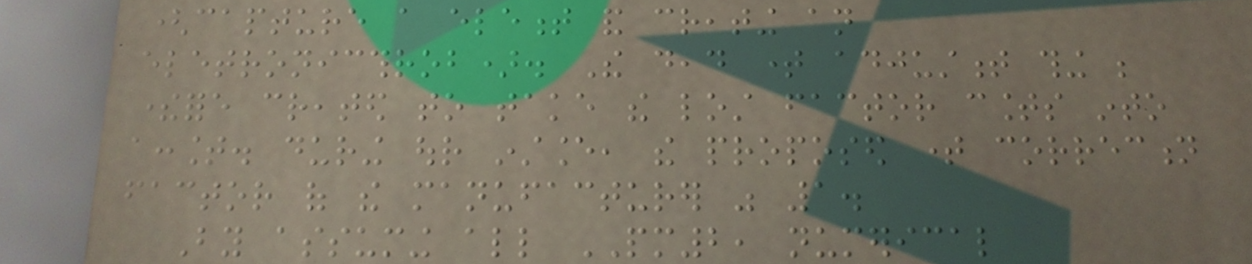(capture a element and creating an
eletronicthrob). The dead time adjustment thing be
therefore created to take the lost factor counts into
account. during our instance, the proposed time correction
factor of the manufacturer was 1.
By assuming all PM2, numerical
